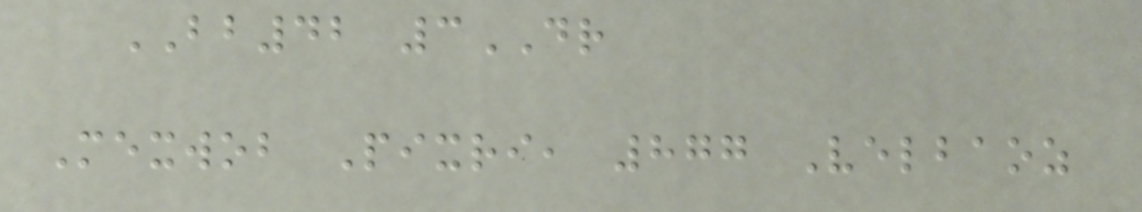BB42 3DR
Mexwob Pixri, 877 Velbaoz
